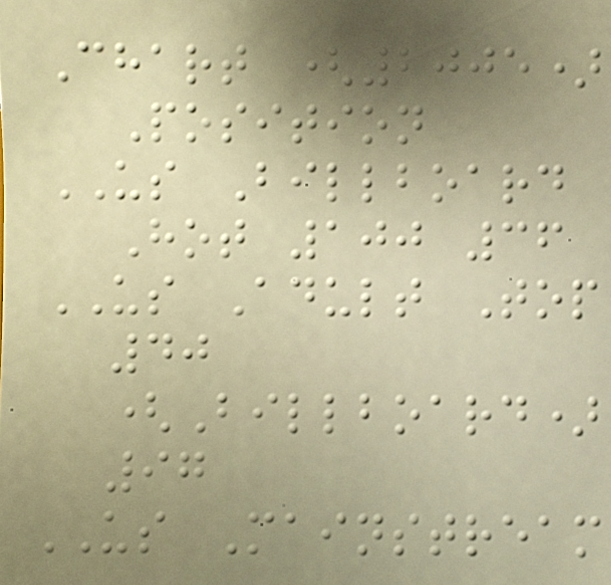Chart (2005)
Position
US Billboard
Hot 100 36
US Adult Top
40
(Billboard)
97
US Mainstream
